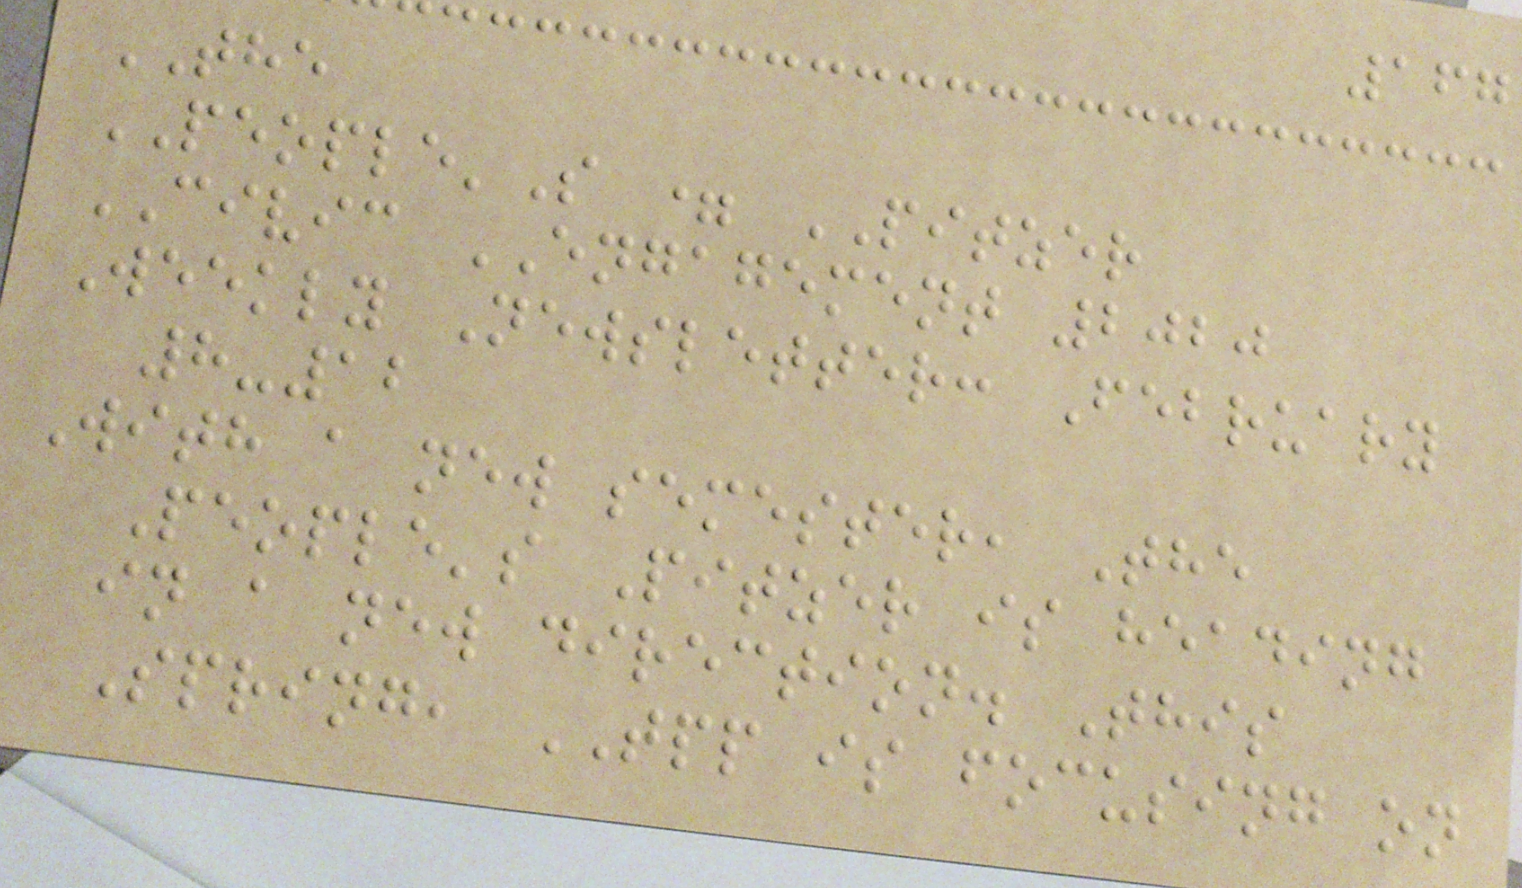167
THE
PEOPLE'S = PITZER
CIVIC ENGAGEMENT 2020
Weekly Newsletter: February
8-12
With a new semester, The
People's Pitzer is heading
in a new direction. This
Spring, TPP is focusing on
